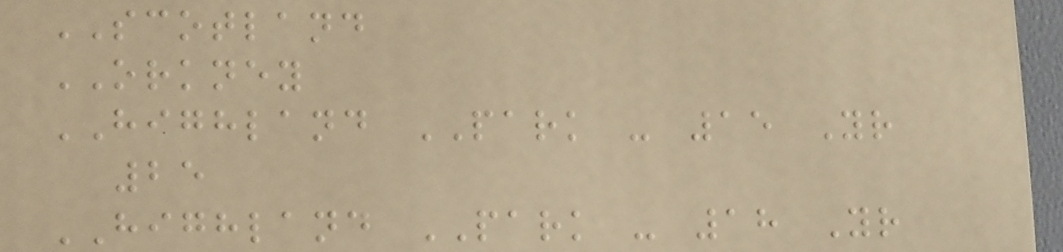SCOTLAND
ORKNEY
HIGHLAND PARK - 15 Yr
25
HIGHLAND PARK - 18 Yr
